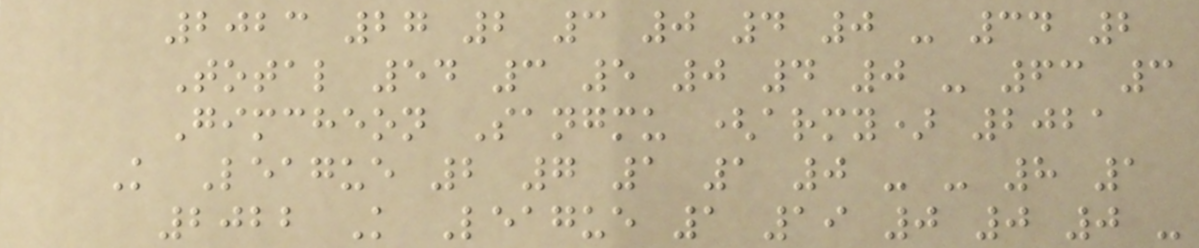2023 27 2 3 0 4 0 - 34 2
Total 54 3 5 0 4 0 - 63 3
Gimcheon Sangmu (army) 2021
K League 2 7 1 1 0 - - 8 1
2022 K League 1 19 0 0 0 -
